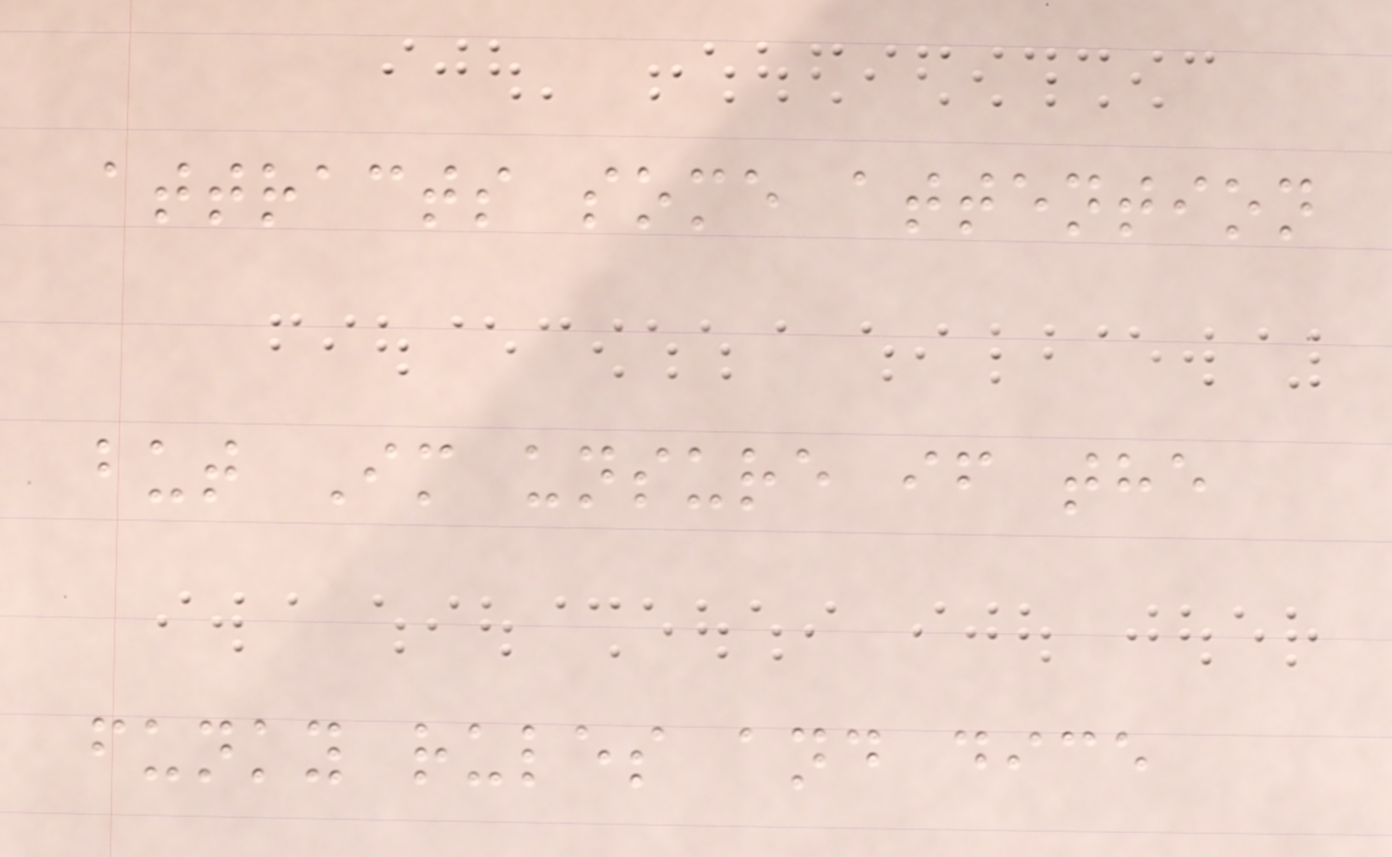attracts some attention
but Im unsure if the
funky rules and dice
